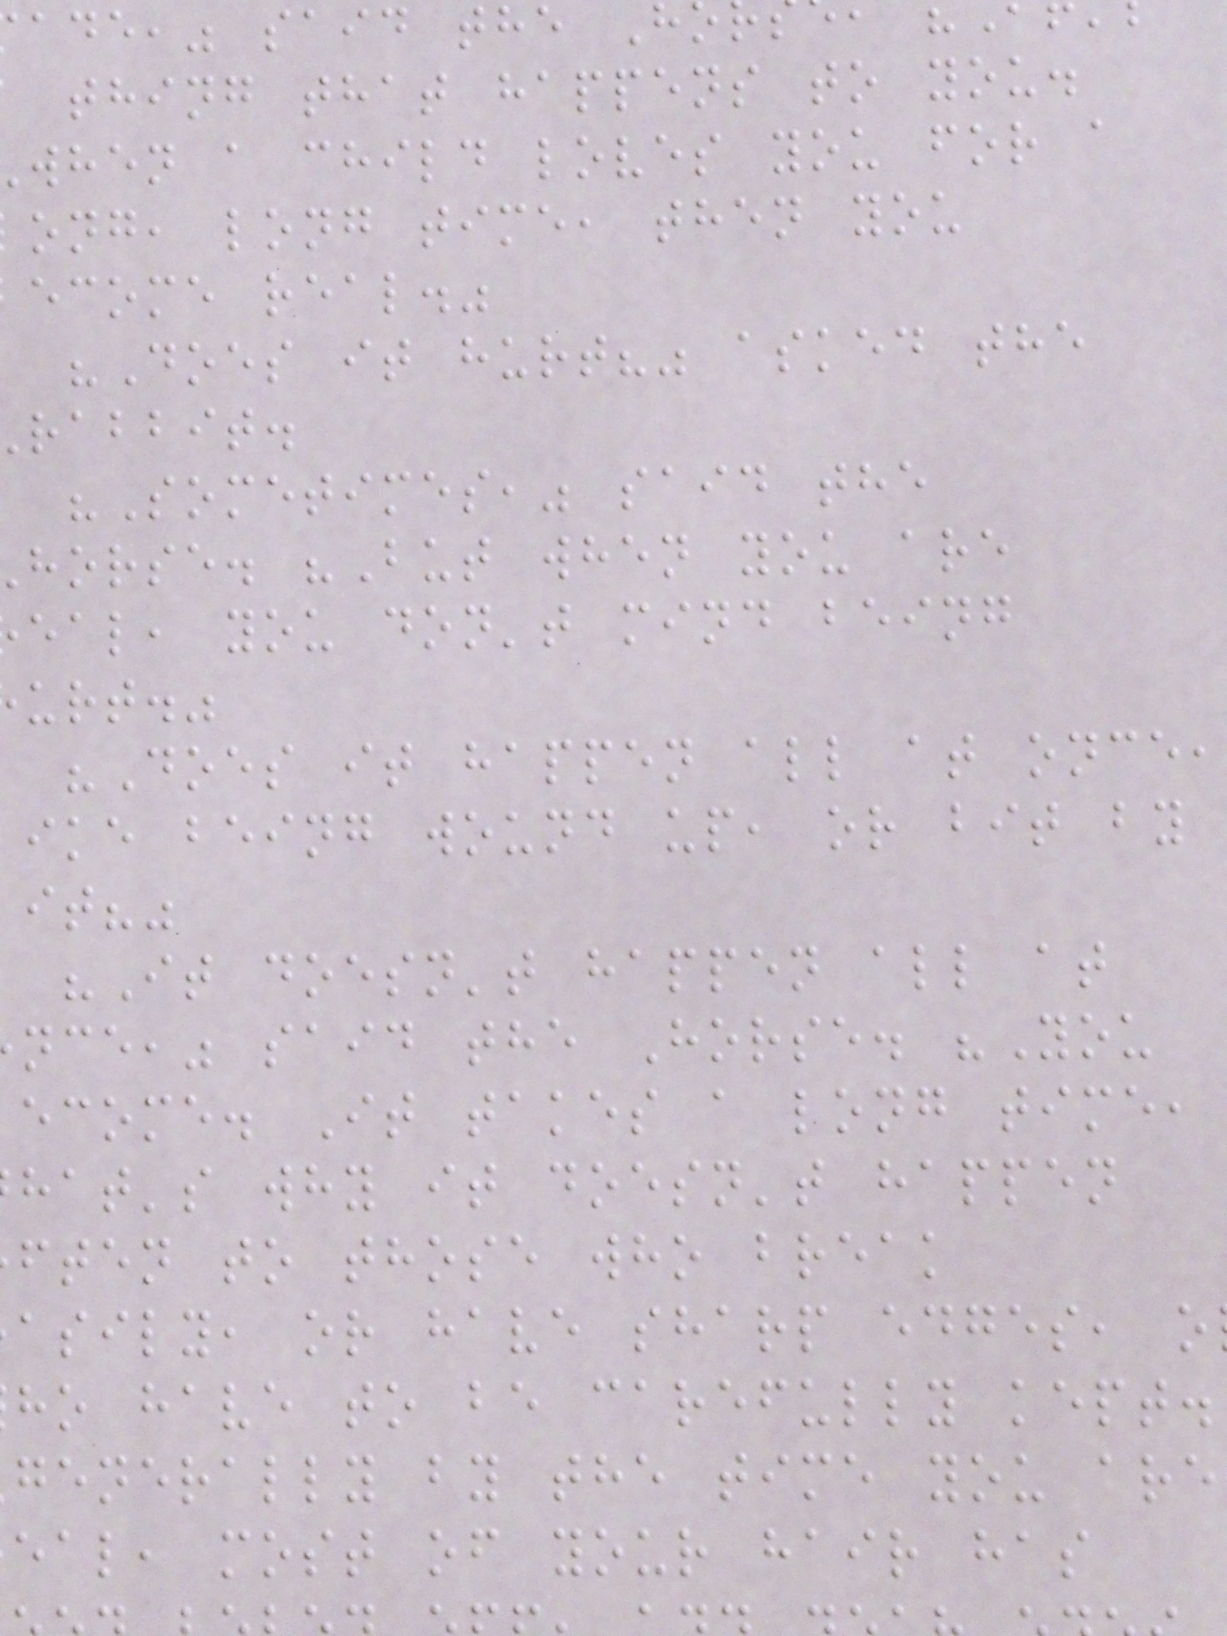ade," said the
thing that happens to you.
when a child loves you for a
ong, long time, then you
ecome real."
"Does it hurt?" asked the
rabbit.
"Sometimes," said the
horse. "But when you are
eal, you don't mind being
urt."
"Does it happen all at once,
ike being wound up, or bit by
it?"
"It doesn't happen all at
nce," said the Horse. "You
ecome. It takes a long time,
hat's why it doesn't happen
ften to those who break
asily, or have sharp edges, o
ho have to be carefully kept.
generally by the time you are
eal, most of your hair has
